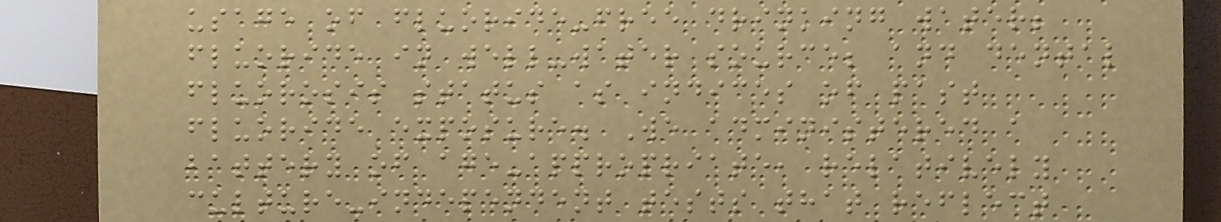usage of fluoride-free drinking water;
fluoride in well-water source; and dental
fluorosis status as indices of past
fluoride exposure. We administered a
battery of age-appropriate, relatively
culture-independent tests that reflect
